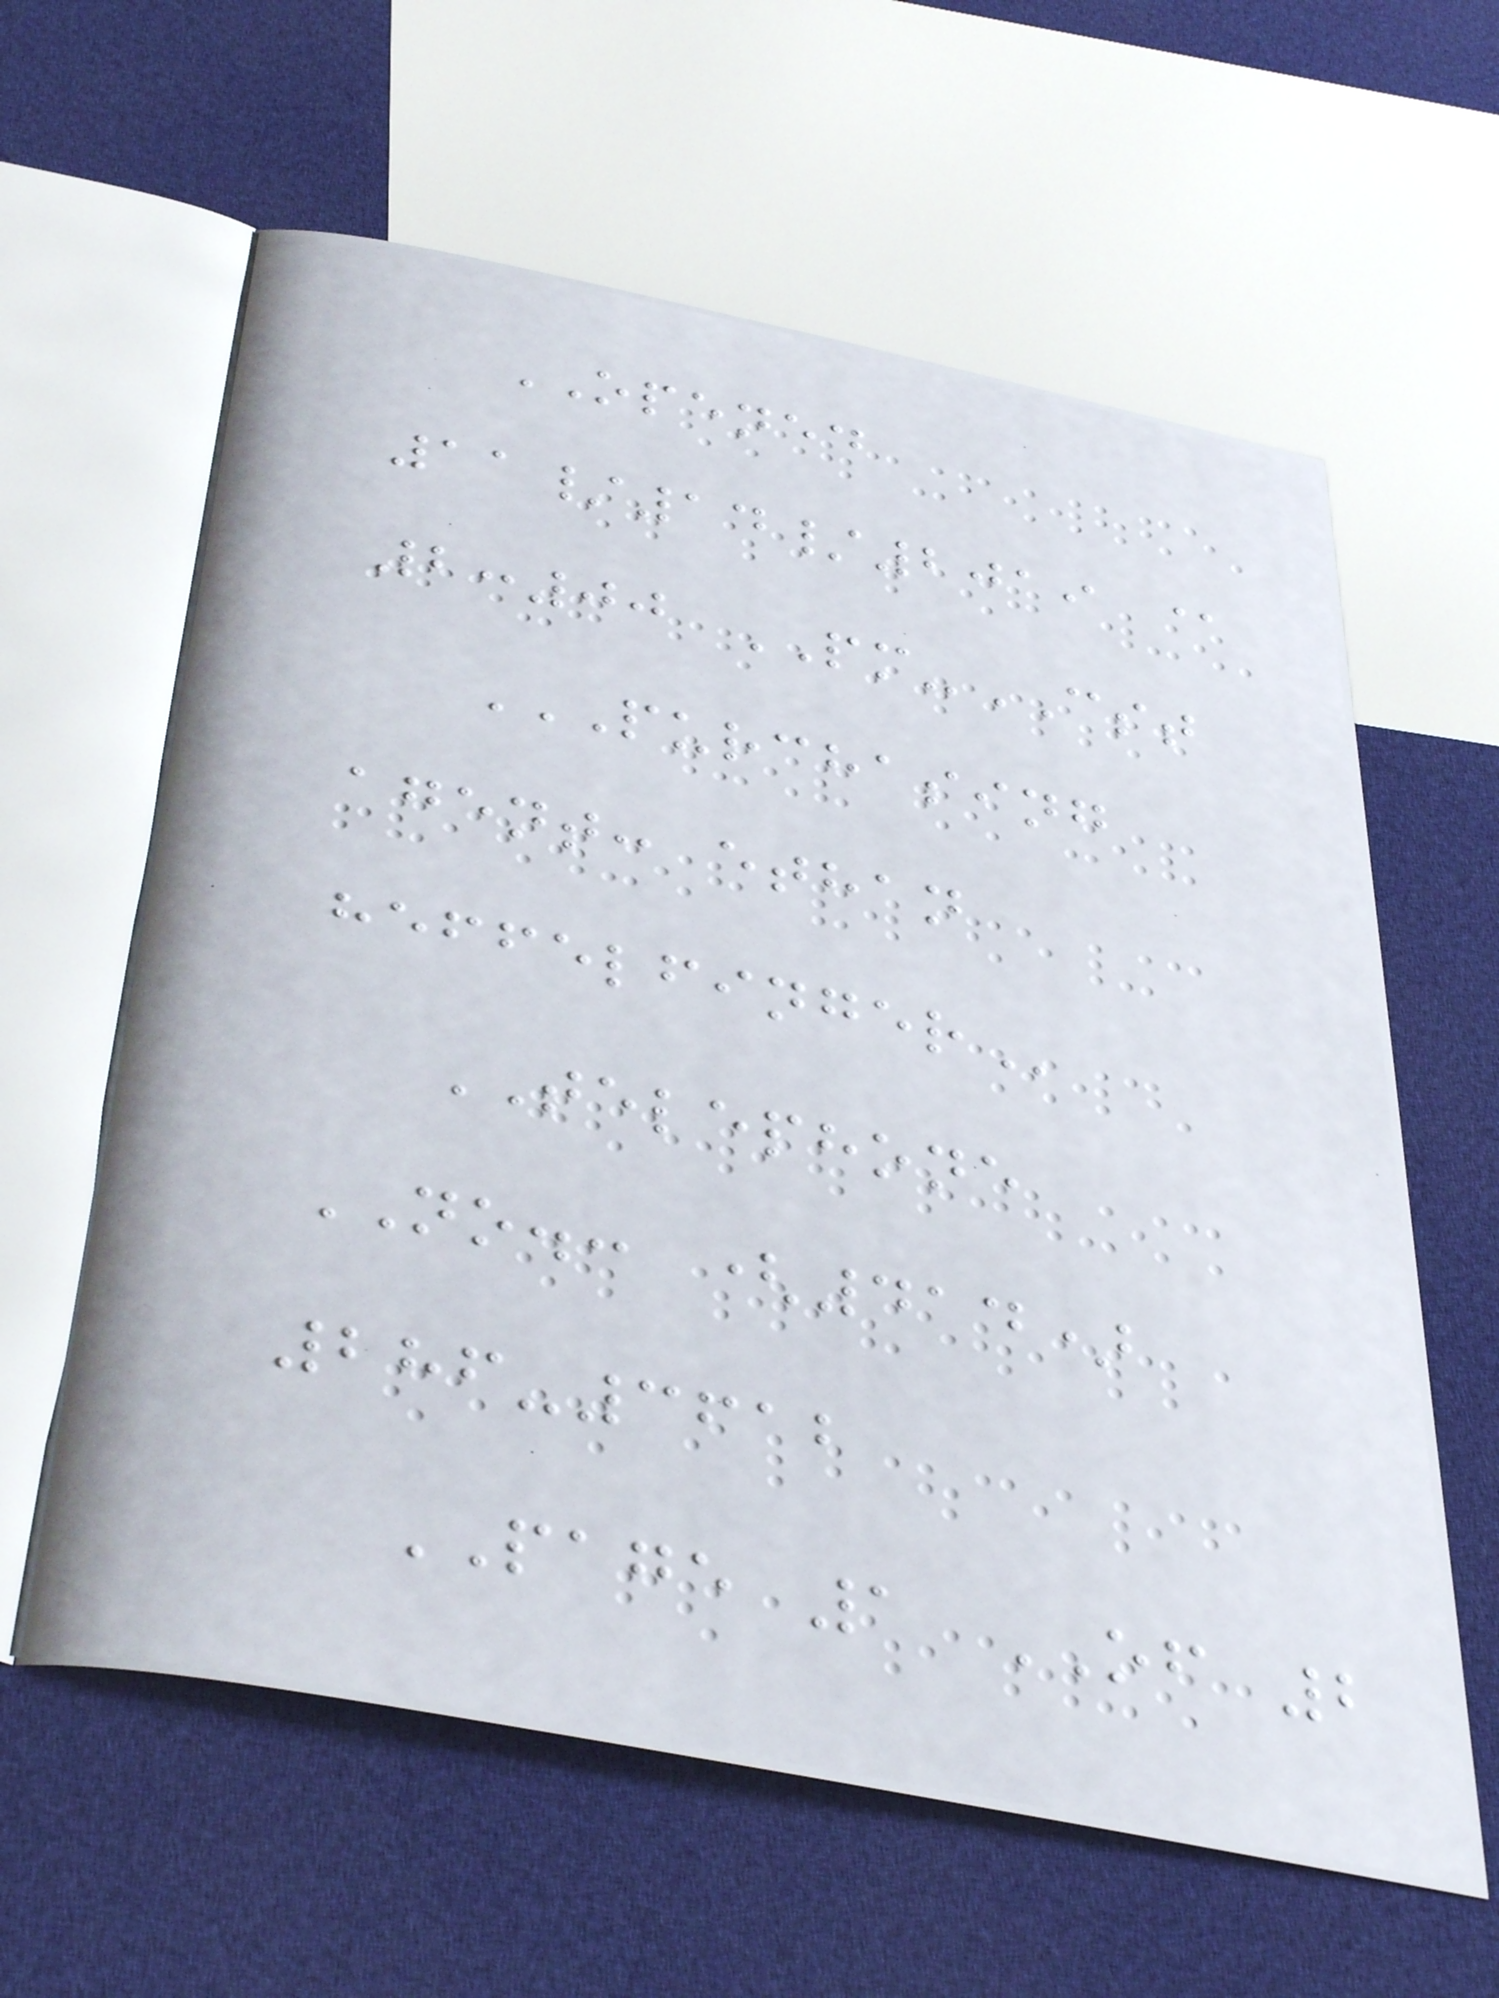OPENED
11/14/2019 @
2:00 PM-CST
PURCHASING
AGENT: ETHAN
HEFFELFINGER
TELEPHONE
NO.: (414)
286-3612
PAGE 1 OF 2
